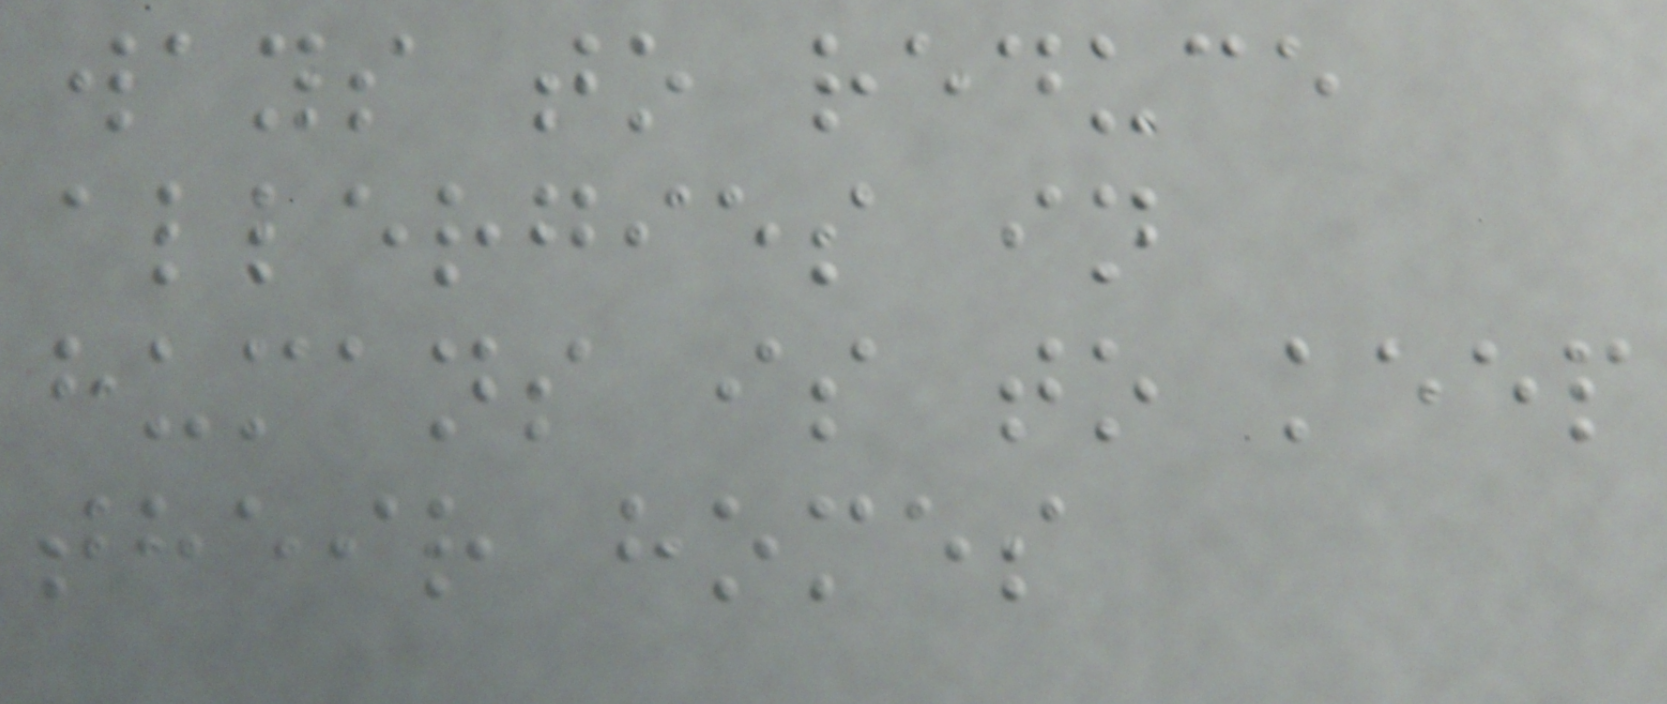ways to reduce
allergies in
humans is to keep
their homes
